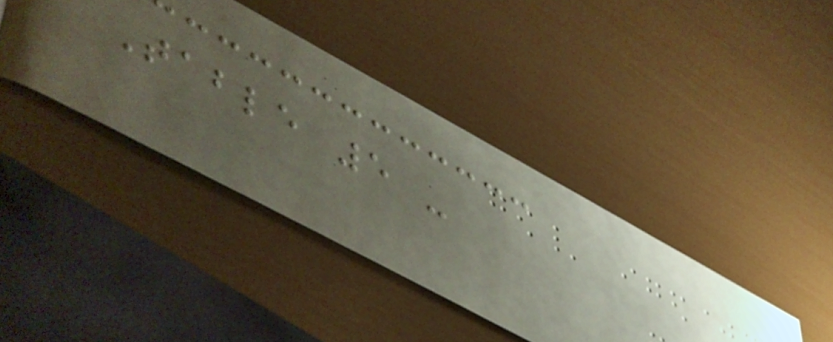Table 5 -
